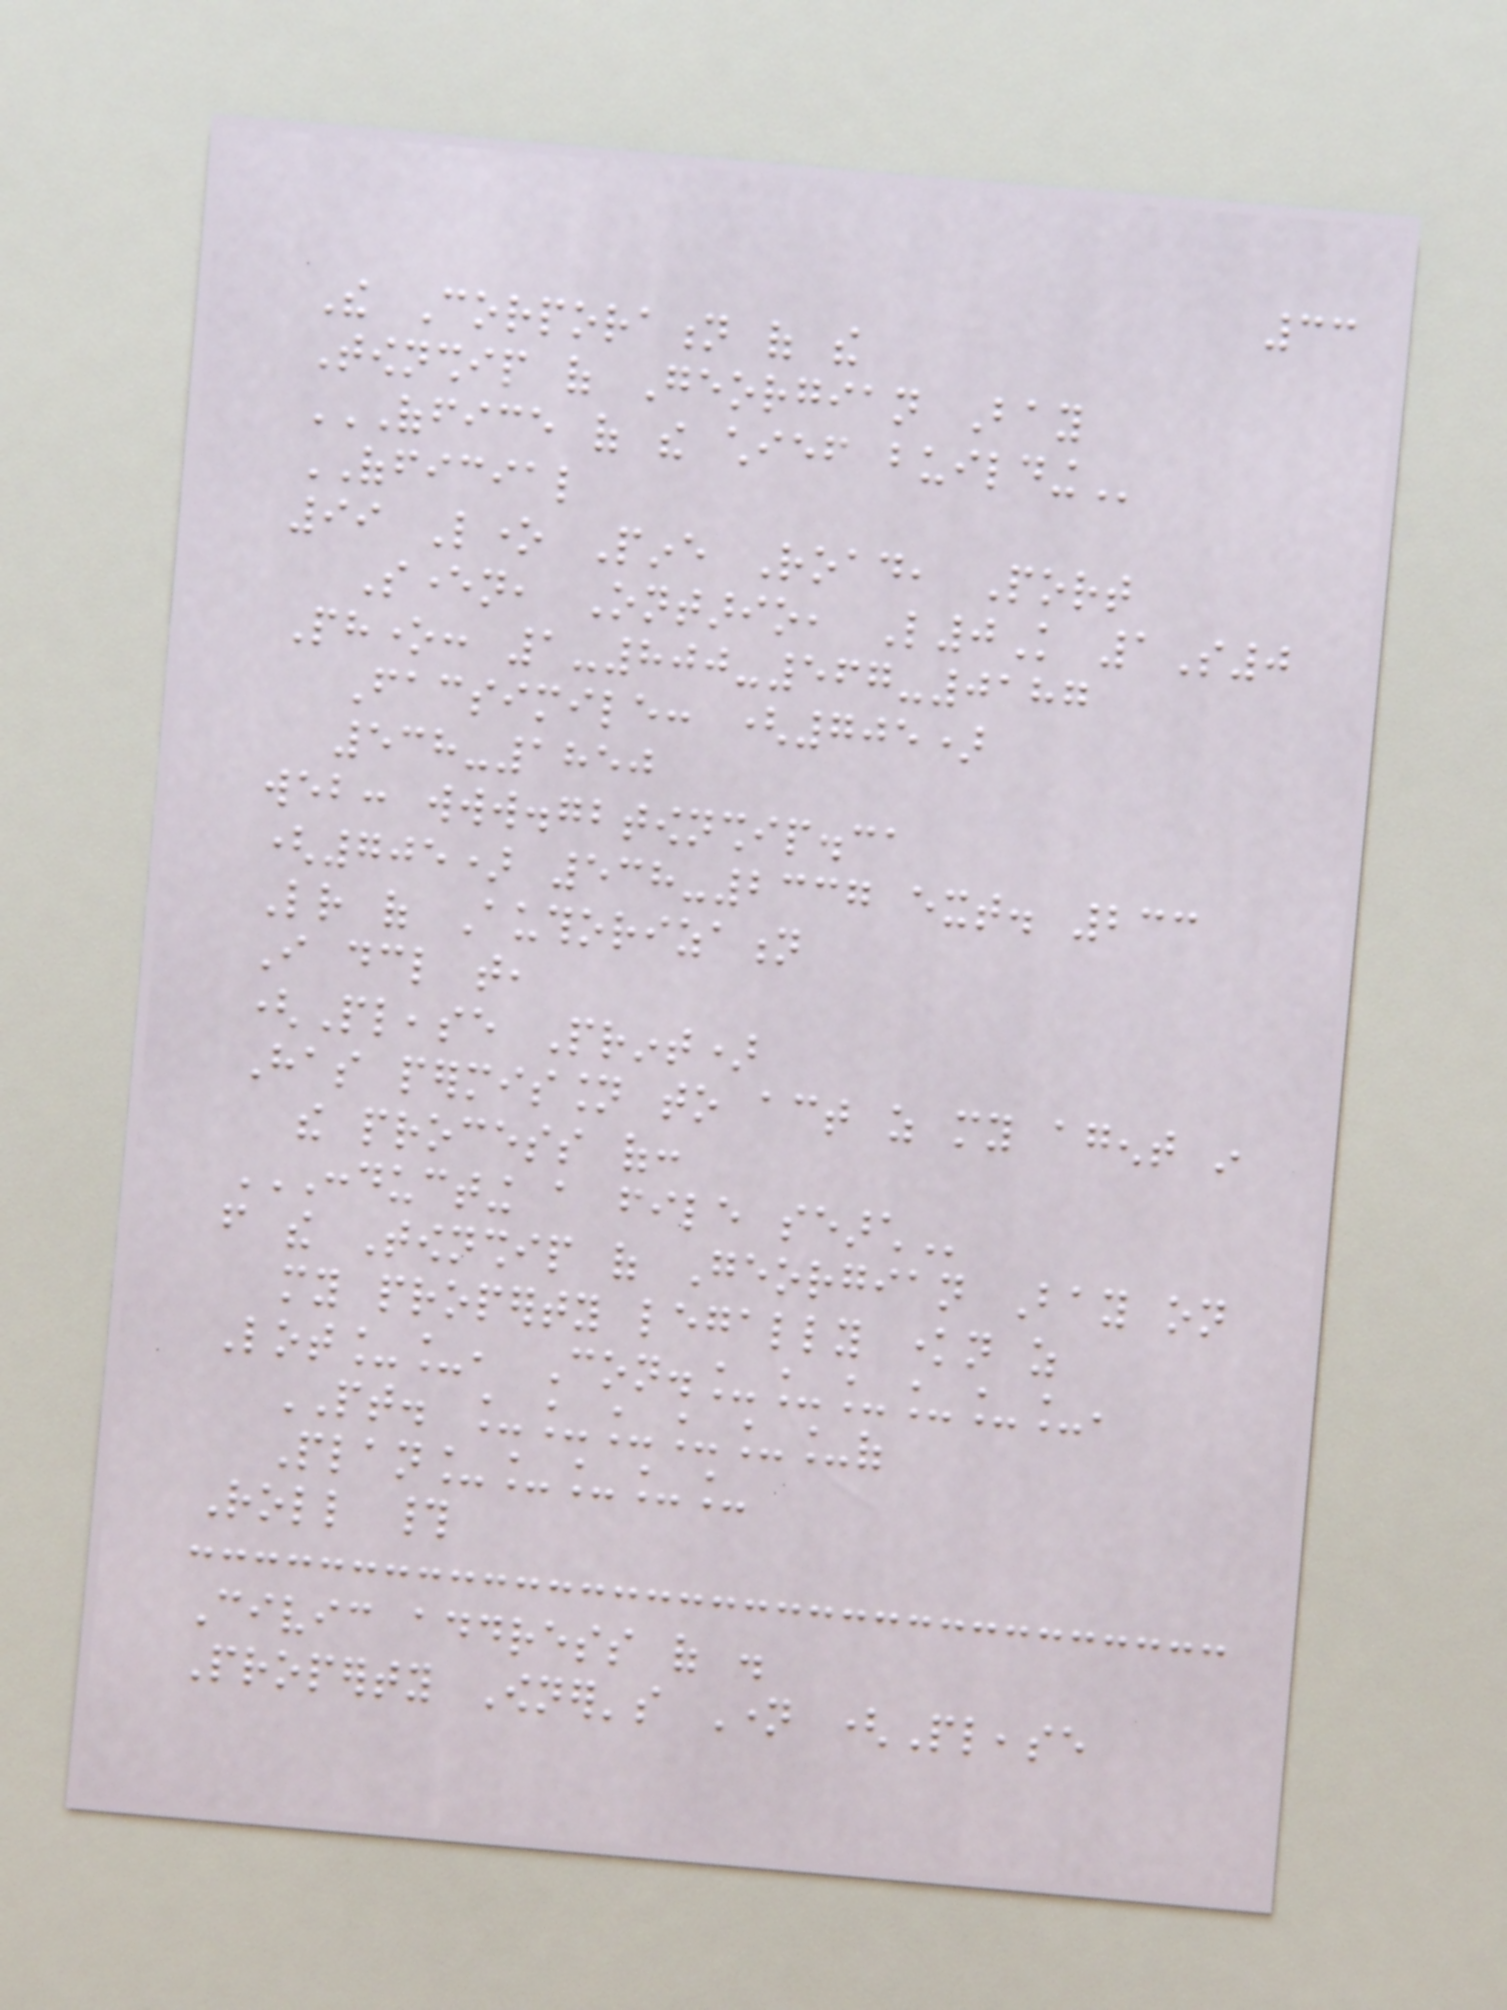33
The Corporation of the
Township of Georgian Bay
OFFICE OF THE CHIEF BUILDING
OFFICIAL
99 Lone Pine Road, Port
Severn, Ontario, L0K 1S0
Phone: 1-800-567-0187
Facsimile: (705)
538-1850
web: www.gbtownship.ca
(705) 538-2337 ext. 233
Letter of Authorization
I declare that,
(Please Print)
Has permission to act as my agent in
the process of:
CONDUCTING A FILE SEARCH
from the Township of Georgian Bay on
my property legally known as
Lot__, Con.______,
PT. ______of
Plan_____
Roll #
Civic address of .
Property Owner's Name (Please
